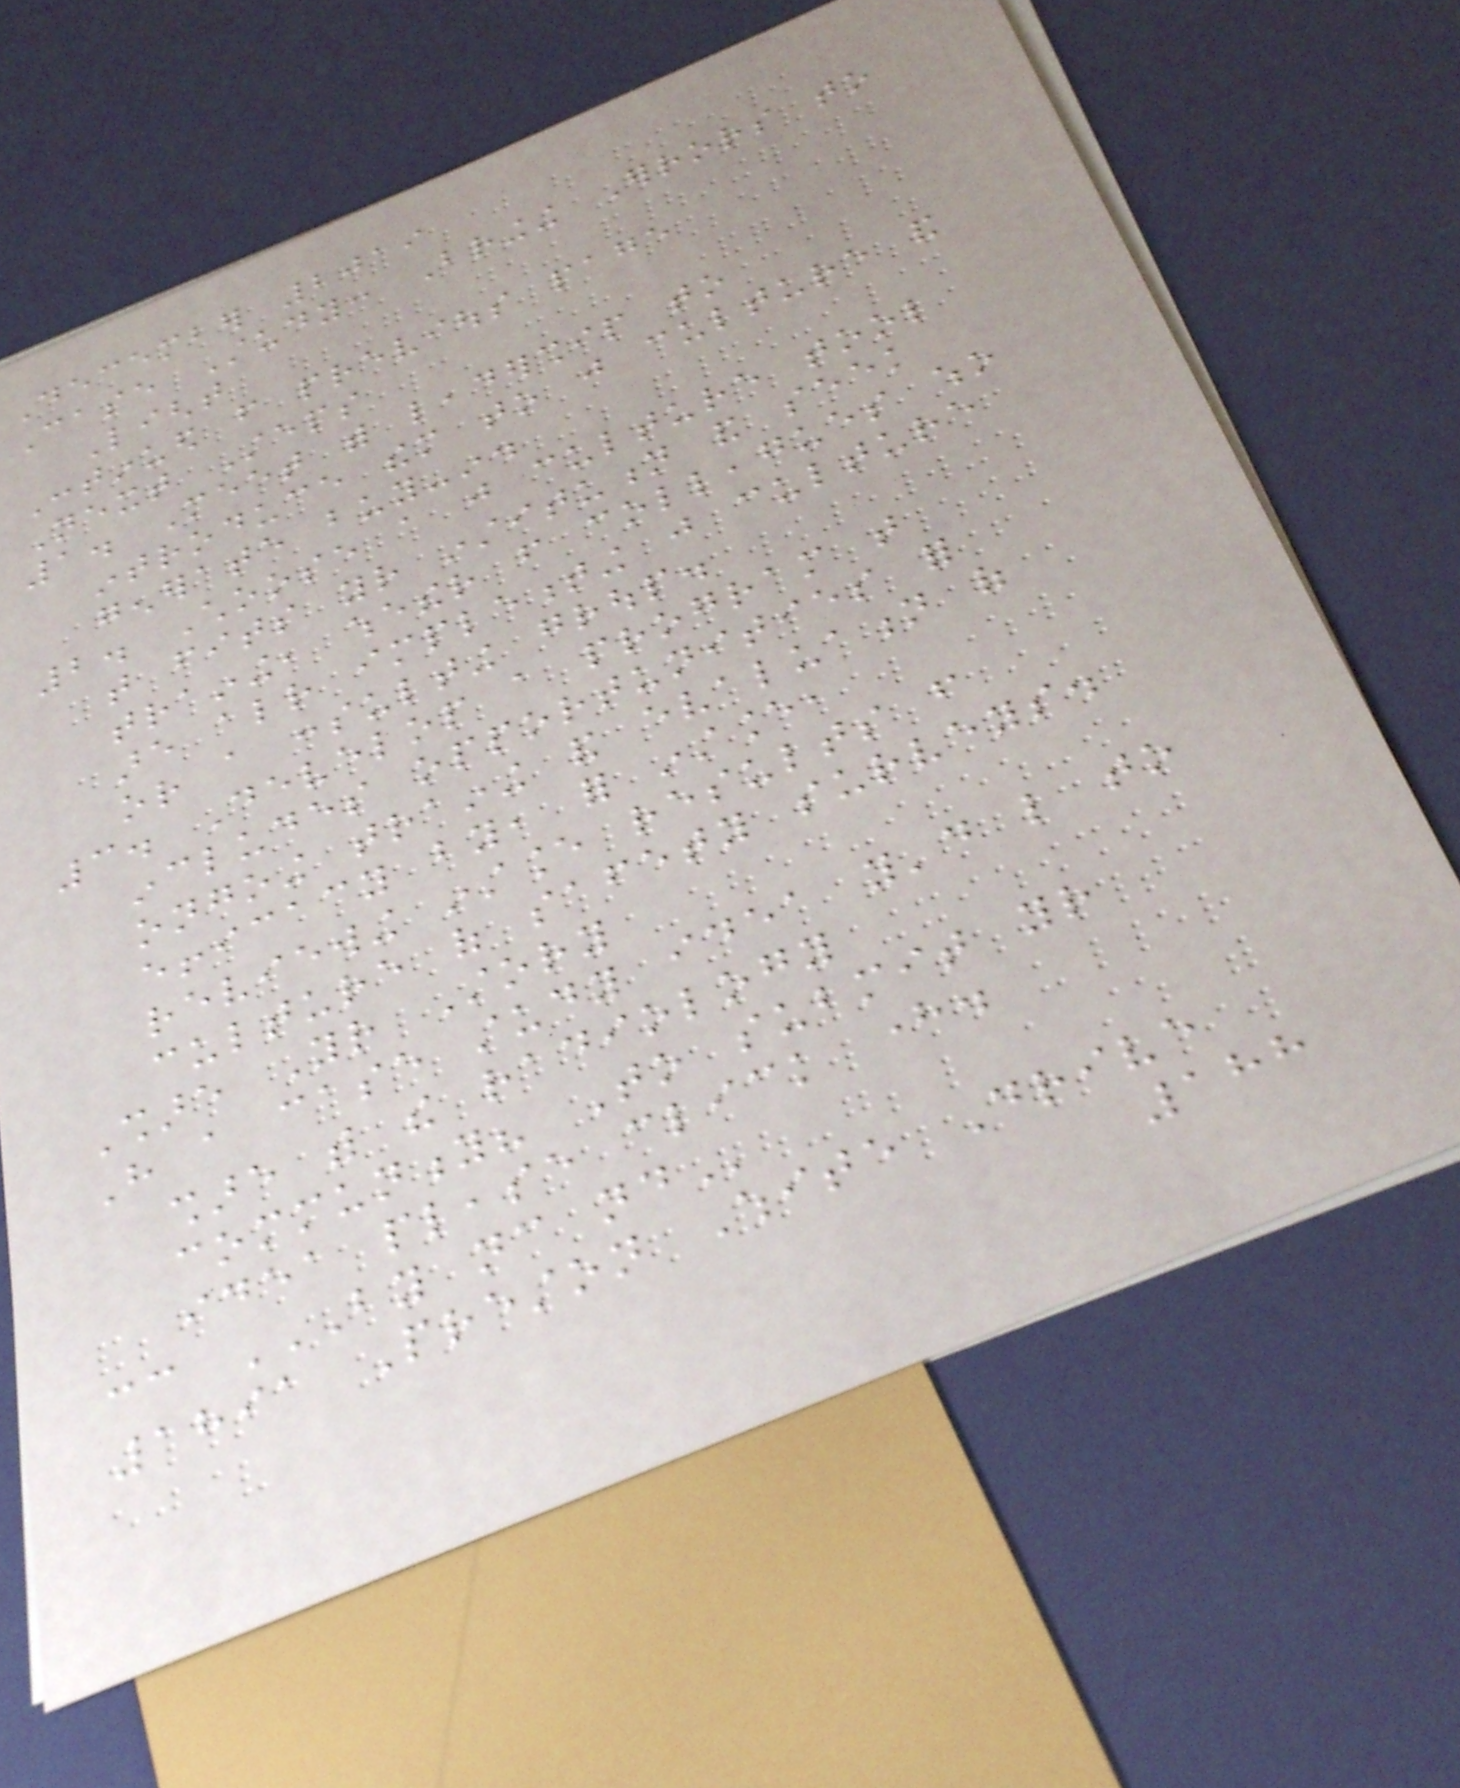December 2019
Case Study: Bringing Errors to
Light
Continued from previous page
Next Steps
1. Meet with leadership to
introduce them to just culture and
generate buy-in.
2. Choose a just culture tool
that fits your institution and seek
training, whether from colleagues who
are already implementing just culture
or a consulting group.
3. Develop a program that
includes opportunities for
ongoing training and evaluation of
efficacy by, for instance,
reviewing instance results from
culture of safety surveys.
Share Your Story
Have a case study idea you'd like to
share with the radiology
community? To submit your
idea please click here.
cc BY NC ND
1891 Preston White Drive
188
